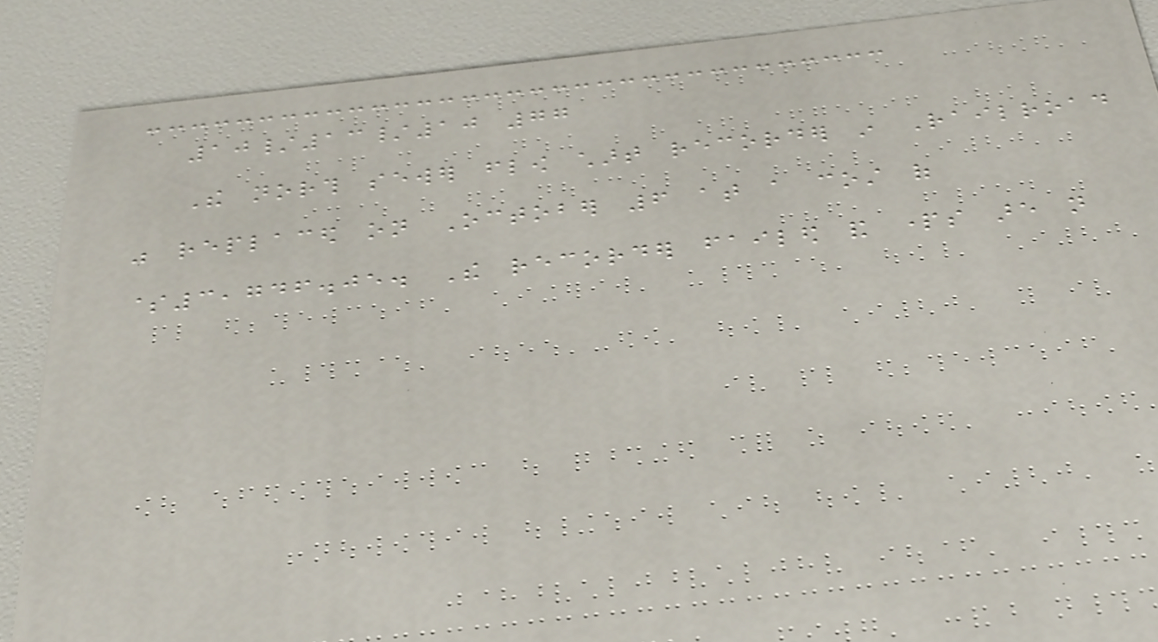10/13/10 77
The north sewer flow chart recorder in Railroad
was replaced on October 6 at a cost of
$3,746.05. The recorder failed and parts are not
